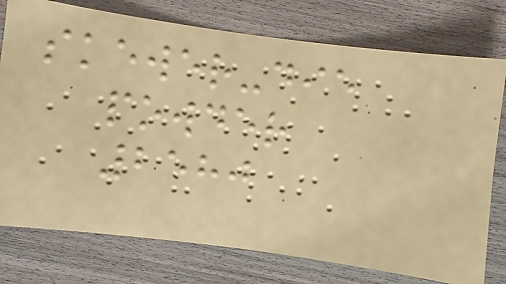skewer-die
powder
2580
